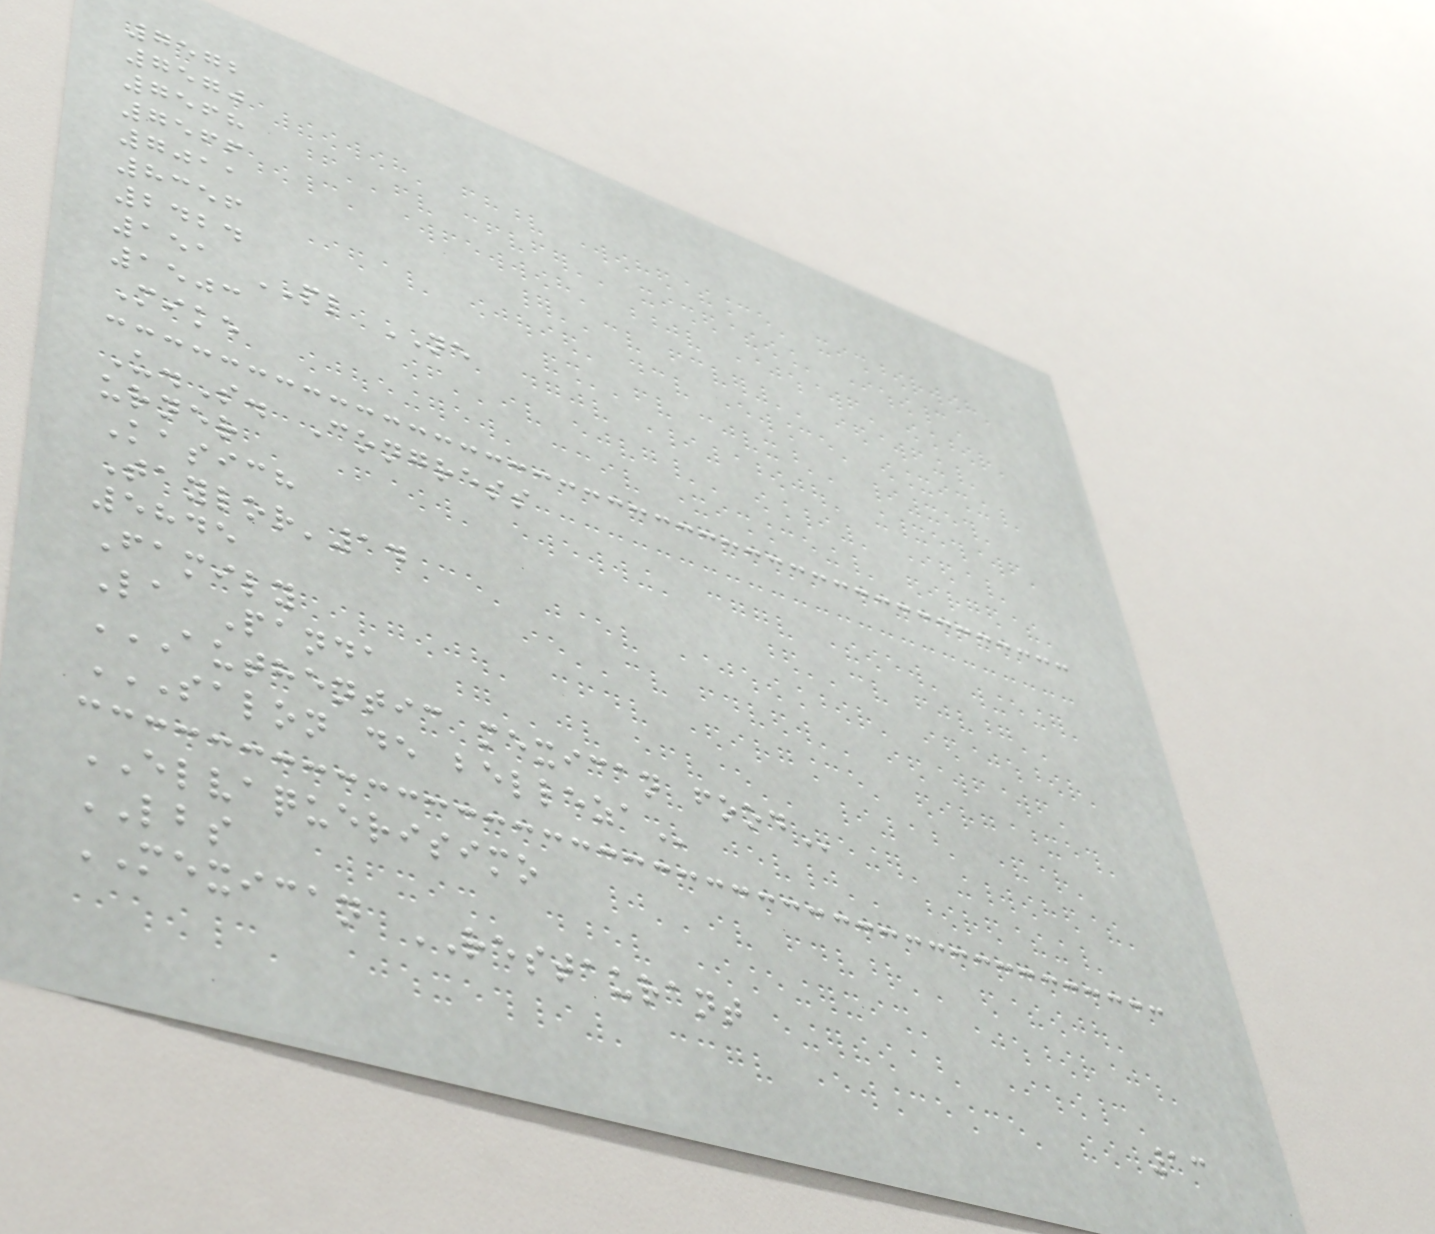7572
7570
7568
7566
7011
8356
2424
151 PL NE
1503
Mike
U.S. Congress
urner
Kasich
Taylor'14
5845
Family
La Panda
AUTHENTIC MEXICAN FOOD
SALON DE BELLEZA
ELVAQUERISIMO
LBS
MEXICAN RESTAURANT
13
